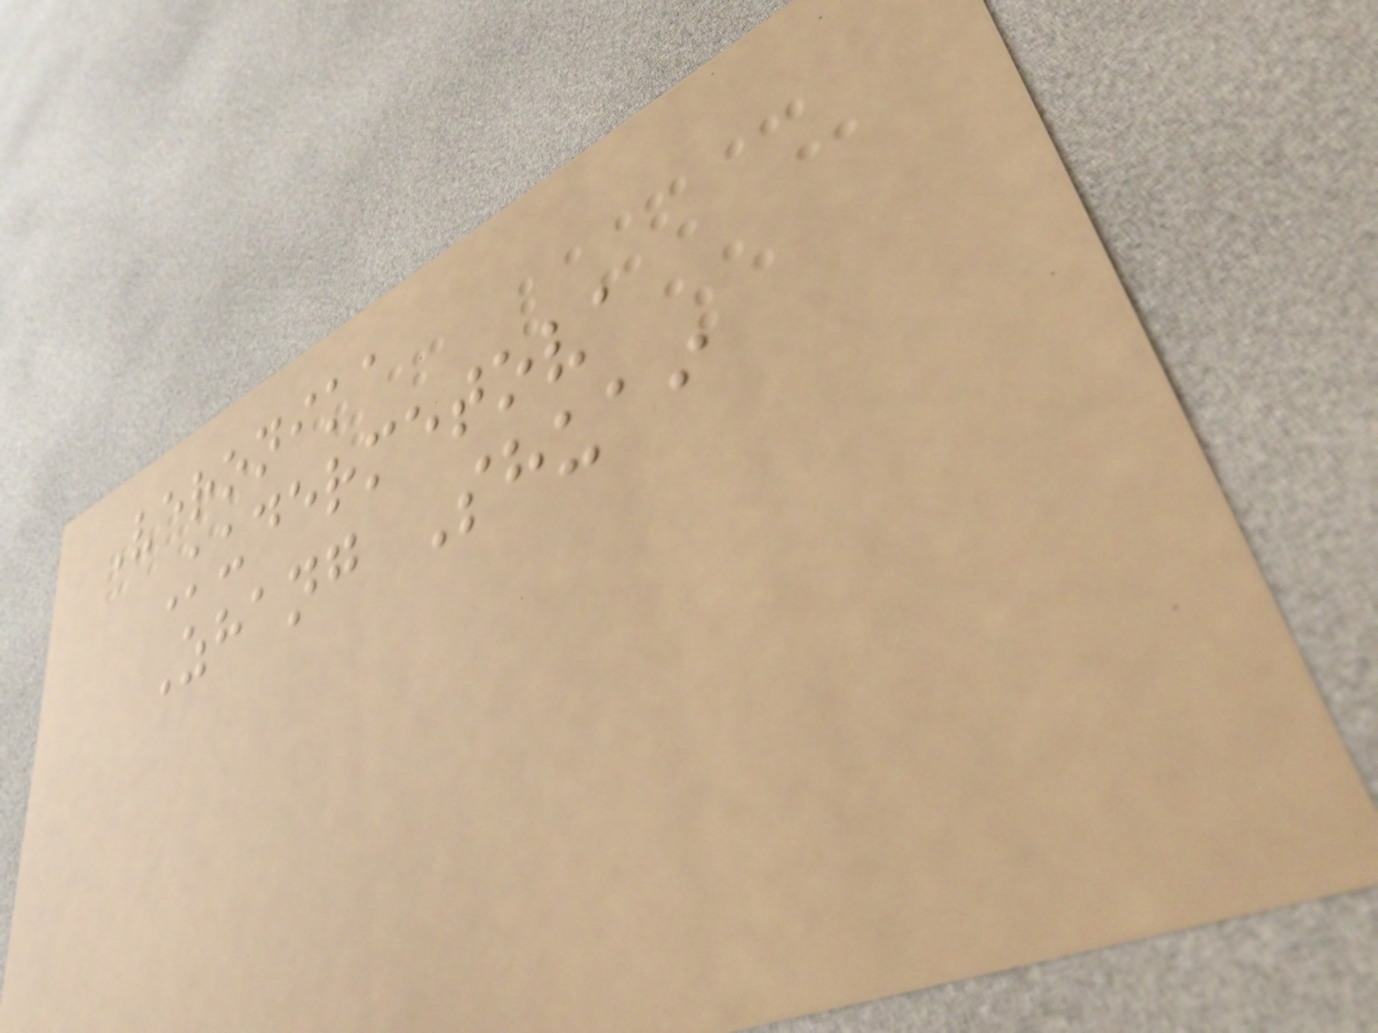Veronika
Kudermetova
Zhang Shuai
